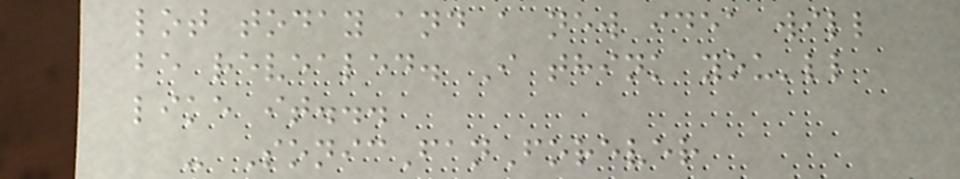lot today and a new idea will
be revealed. I think you'll
like it...
- SonicFanForever
